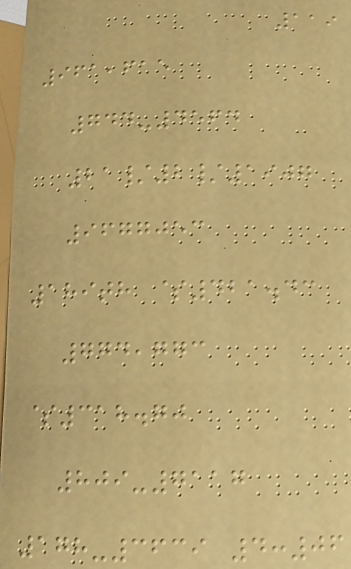119
961,615
744-4564
21/2/1907
9677053
189th $421.43
774,773
$318.70
809-7117
178-3639 4:06
